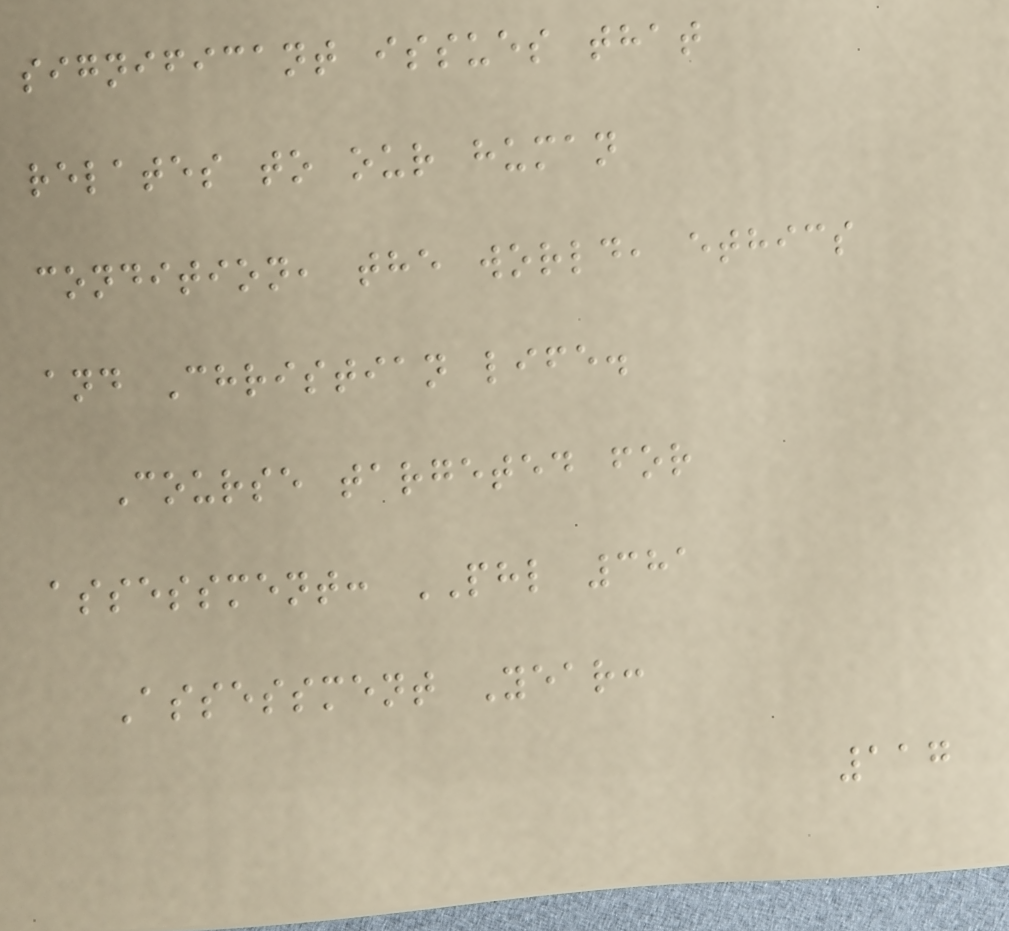significant issues that
relates to our human
condition, the world, ethics
and Christian life.
Course targeted for
assessment: PHL 381
Assessment Year:
117
